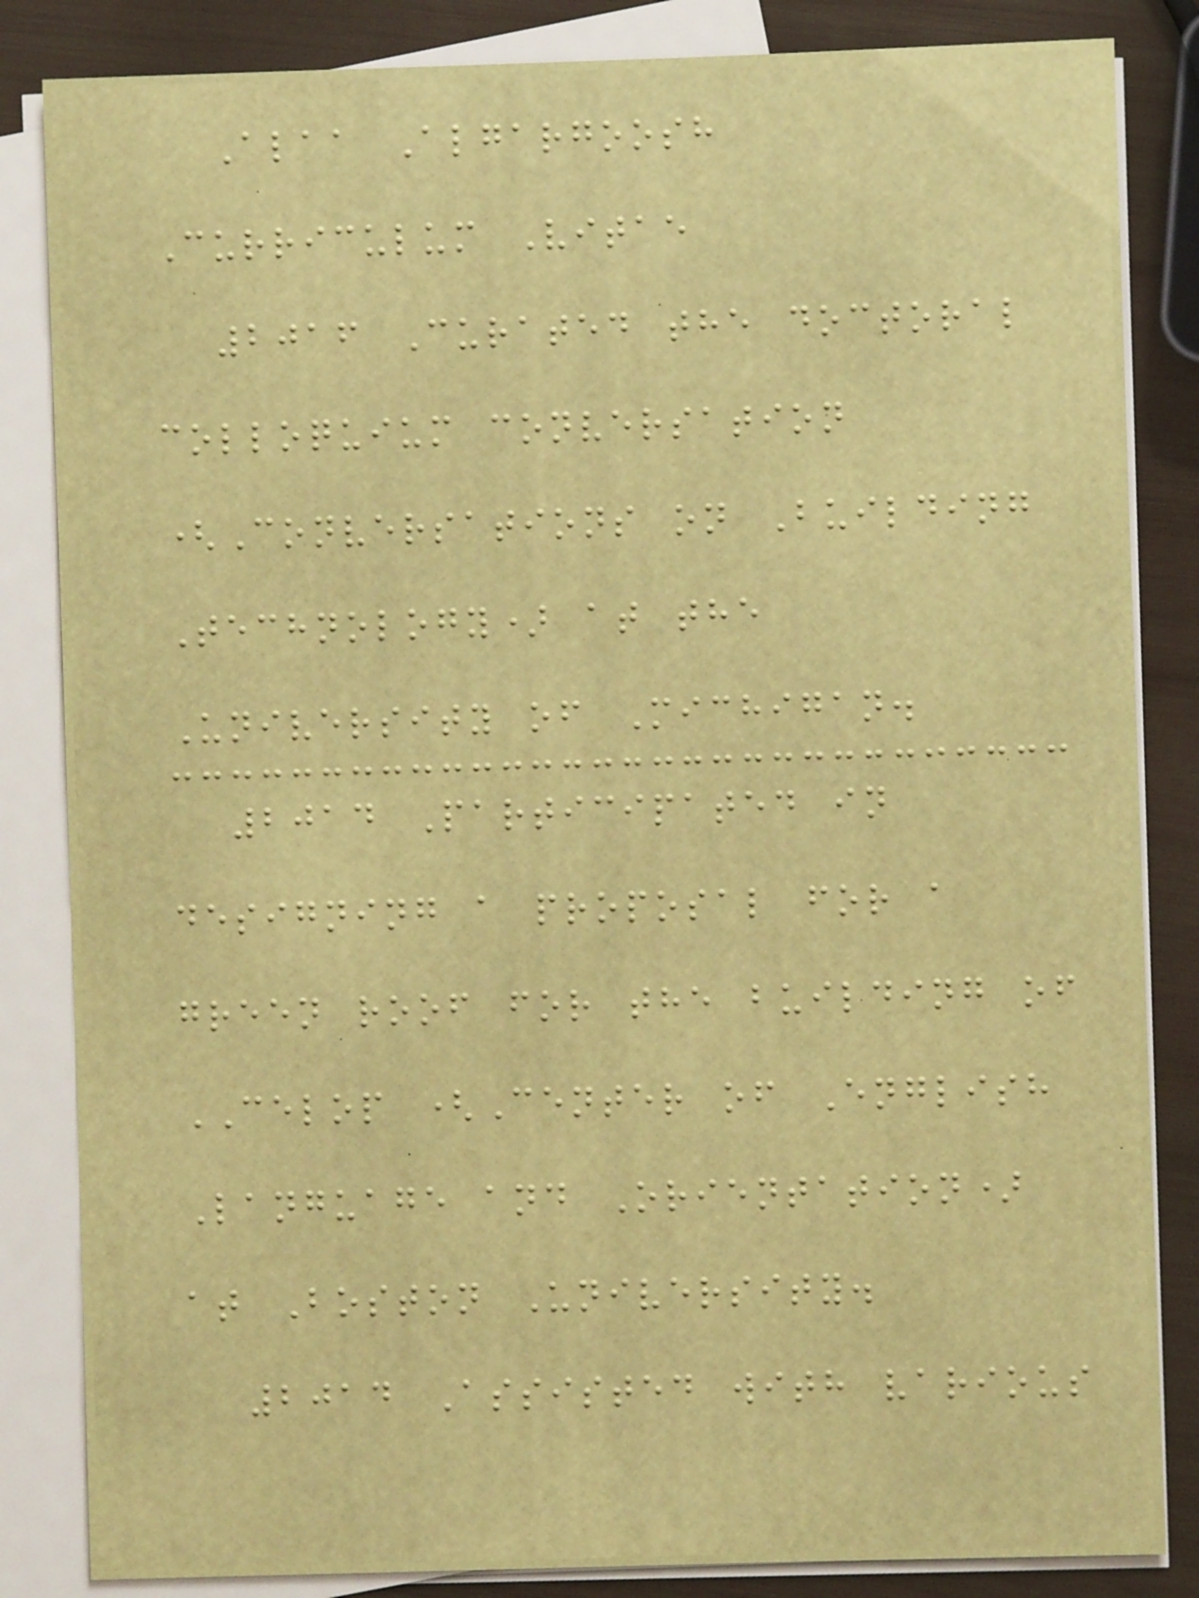Alaa Algargoosh
Curriculum Vitae
2016 Curated the doctoral
colloquium conversation
(Conversations on Building
Technology) at the
University of Michigan.
2014 Participated in
designing a proposal for a
green roof for the building of
CELOP (Center of English
Language and Orientation)
at Boston University.
2014 Assisted with various
